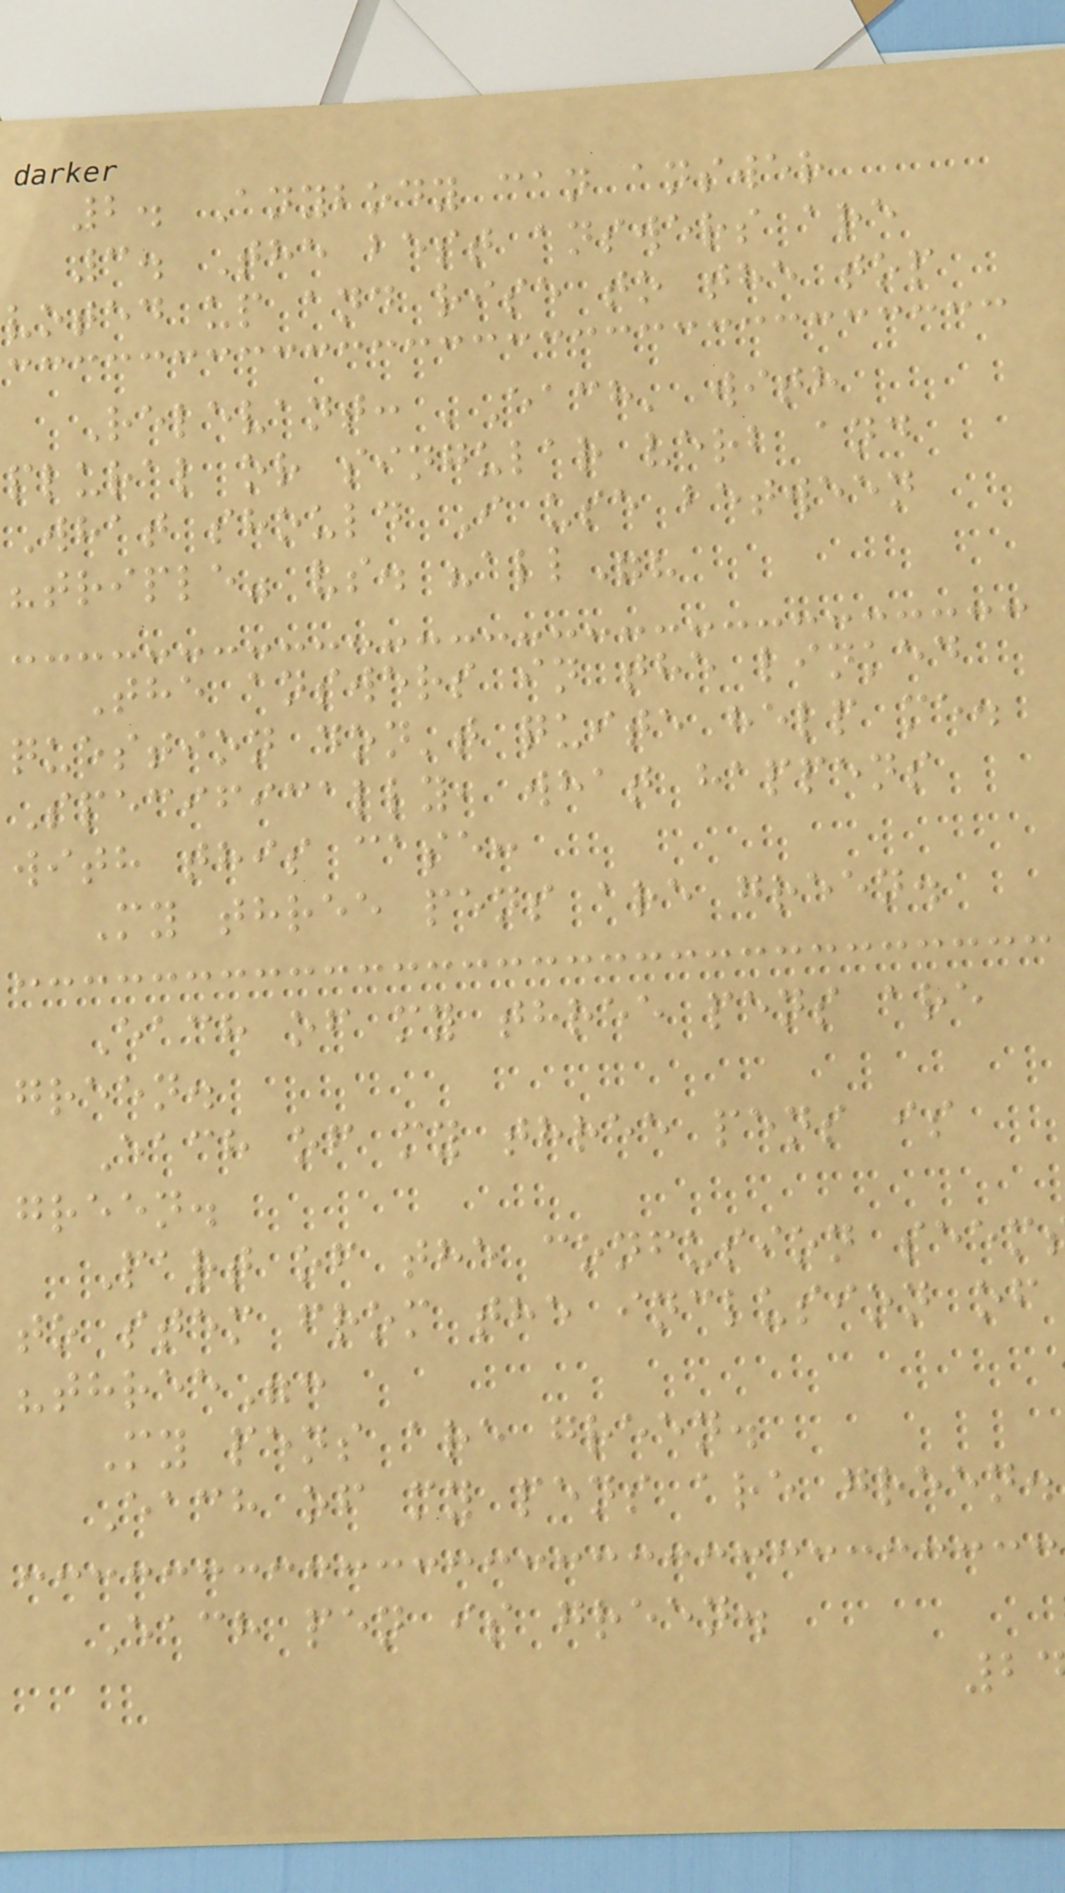2. Anybody can answer
3. The best answers are
voted up and rise to the top
Relevant: 'Each' with
plural or singular verb and
What should I use between
"triple" vs. "all"?
The answers in the linked
question don't quite help me.
Specifically, what happens
with this case:
My three pens are green.
Each of my three pens are
green.
Each of my three pens is
green.
Part of the confusion seem
to stem from the inclusion of
"three":
My pens are green.
Each of my pens are green.
Each pen is green.
